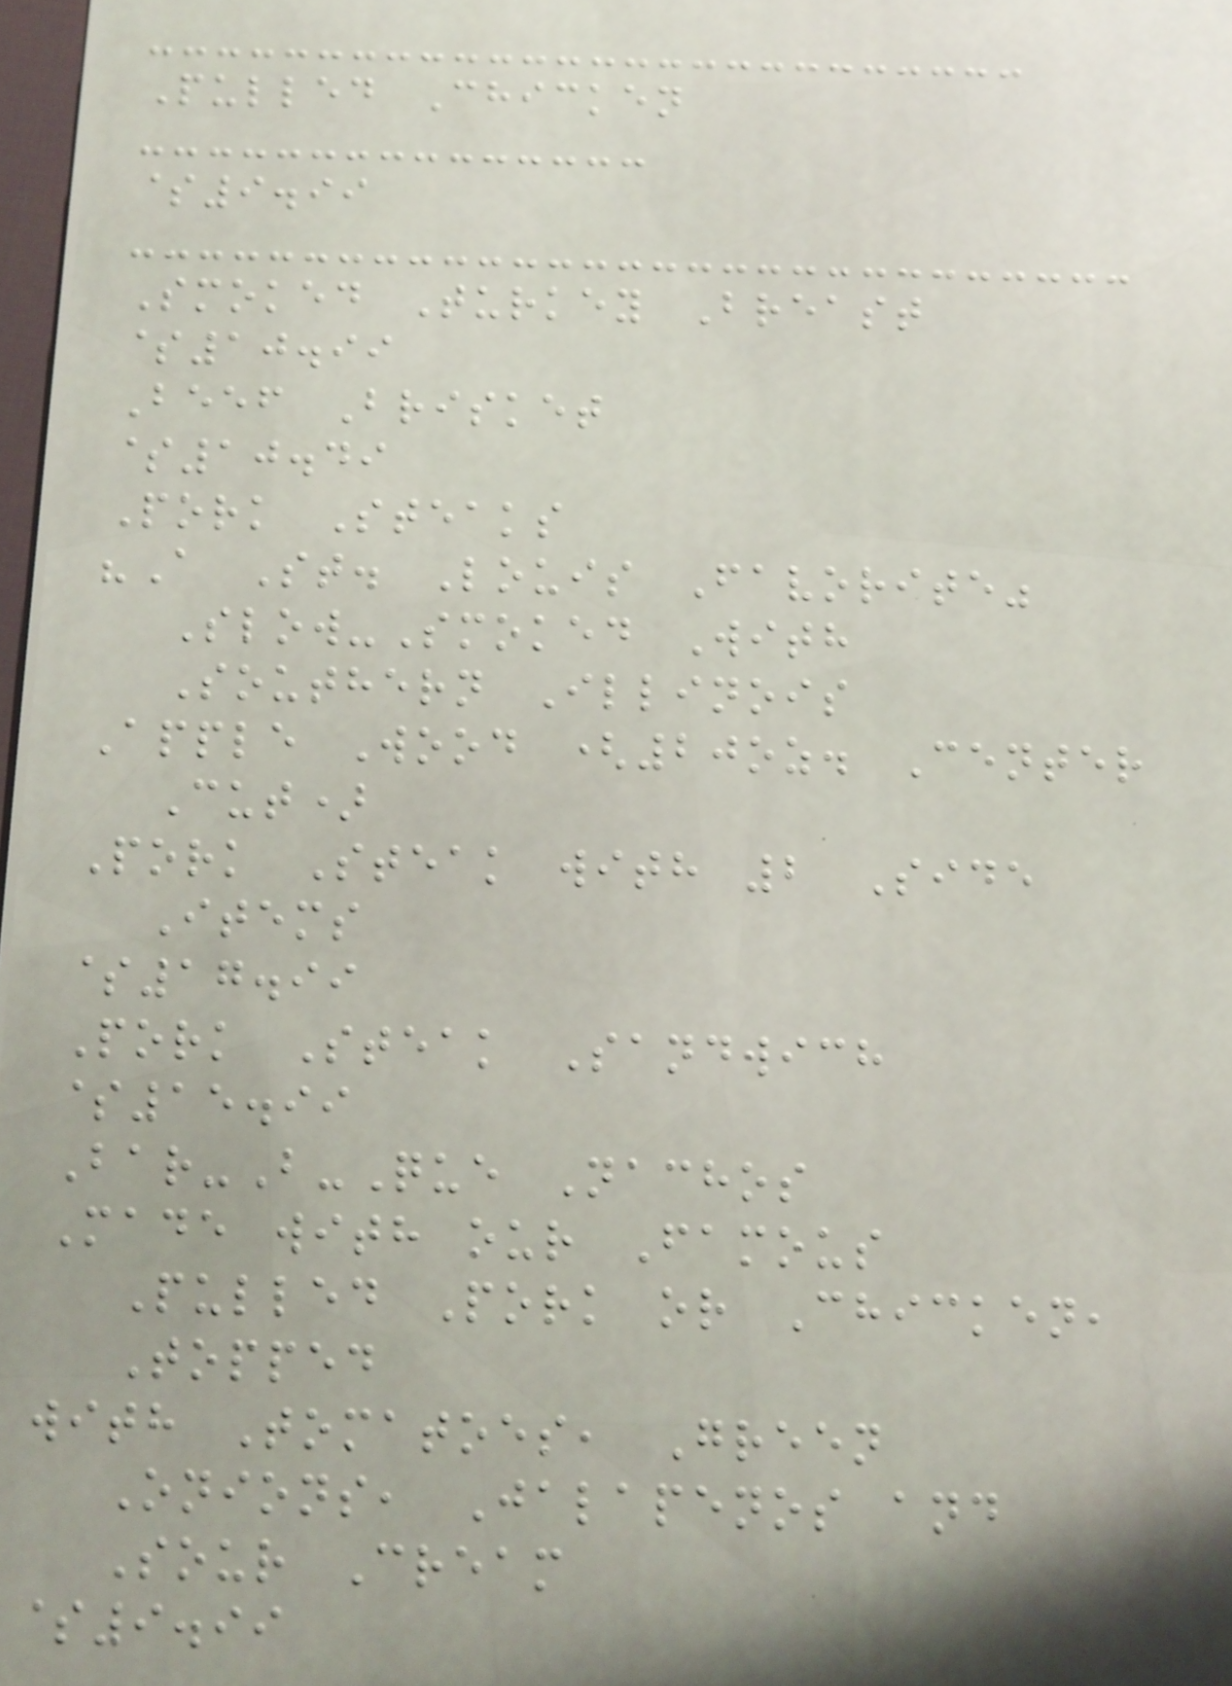Pulled Chicken
$9.99
Smoked Turkey Breast
$10.99
Beef Brisket
$10.49
Pork Steaks
"A St. Louis Favorite"
Slow-Smoked With
Southern Illinois
Apple Wood (20oz. Center
Cut)
Pork Steak with 2 Side
Items
$17.99
Pork Steak Sandwich
$15.99
Bar-B-Que Nachos
Made with our Famous
Pulled Pork or Chicken,
Topped
with Tomatoes, Green
Onions, Jalapenos and
Sour Cream
$9.99
